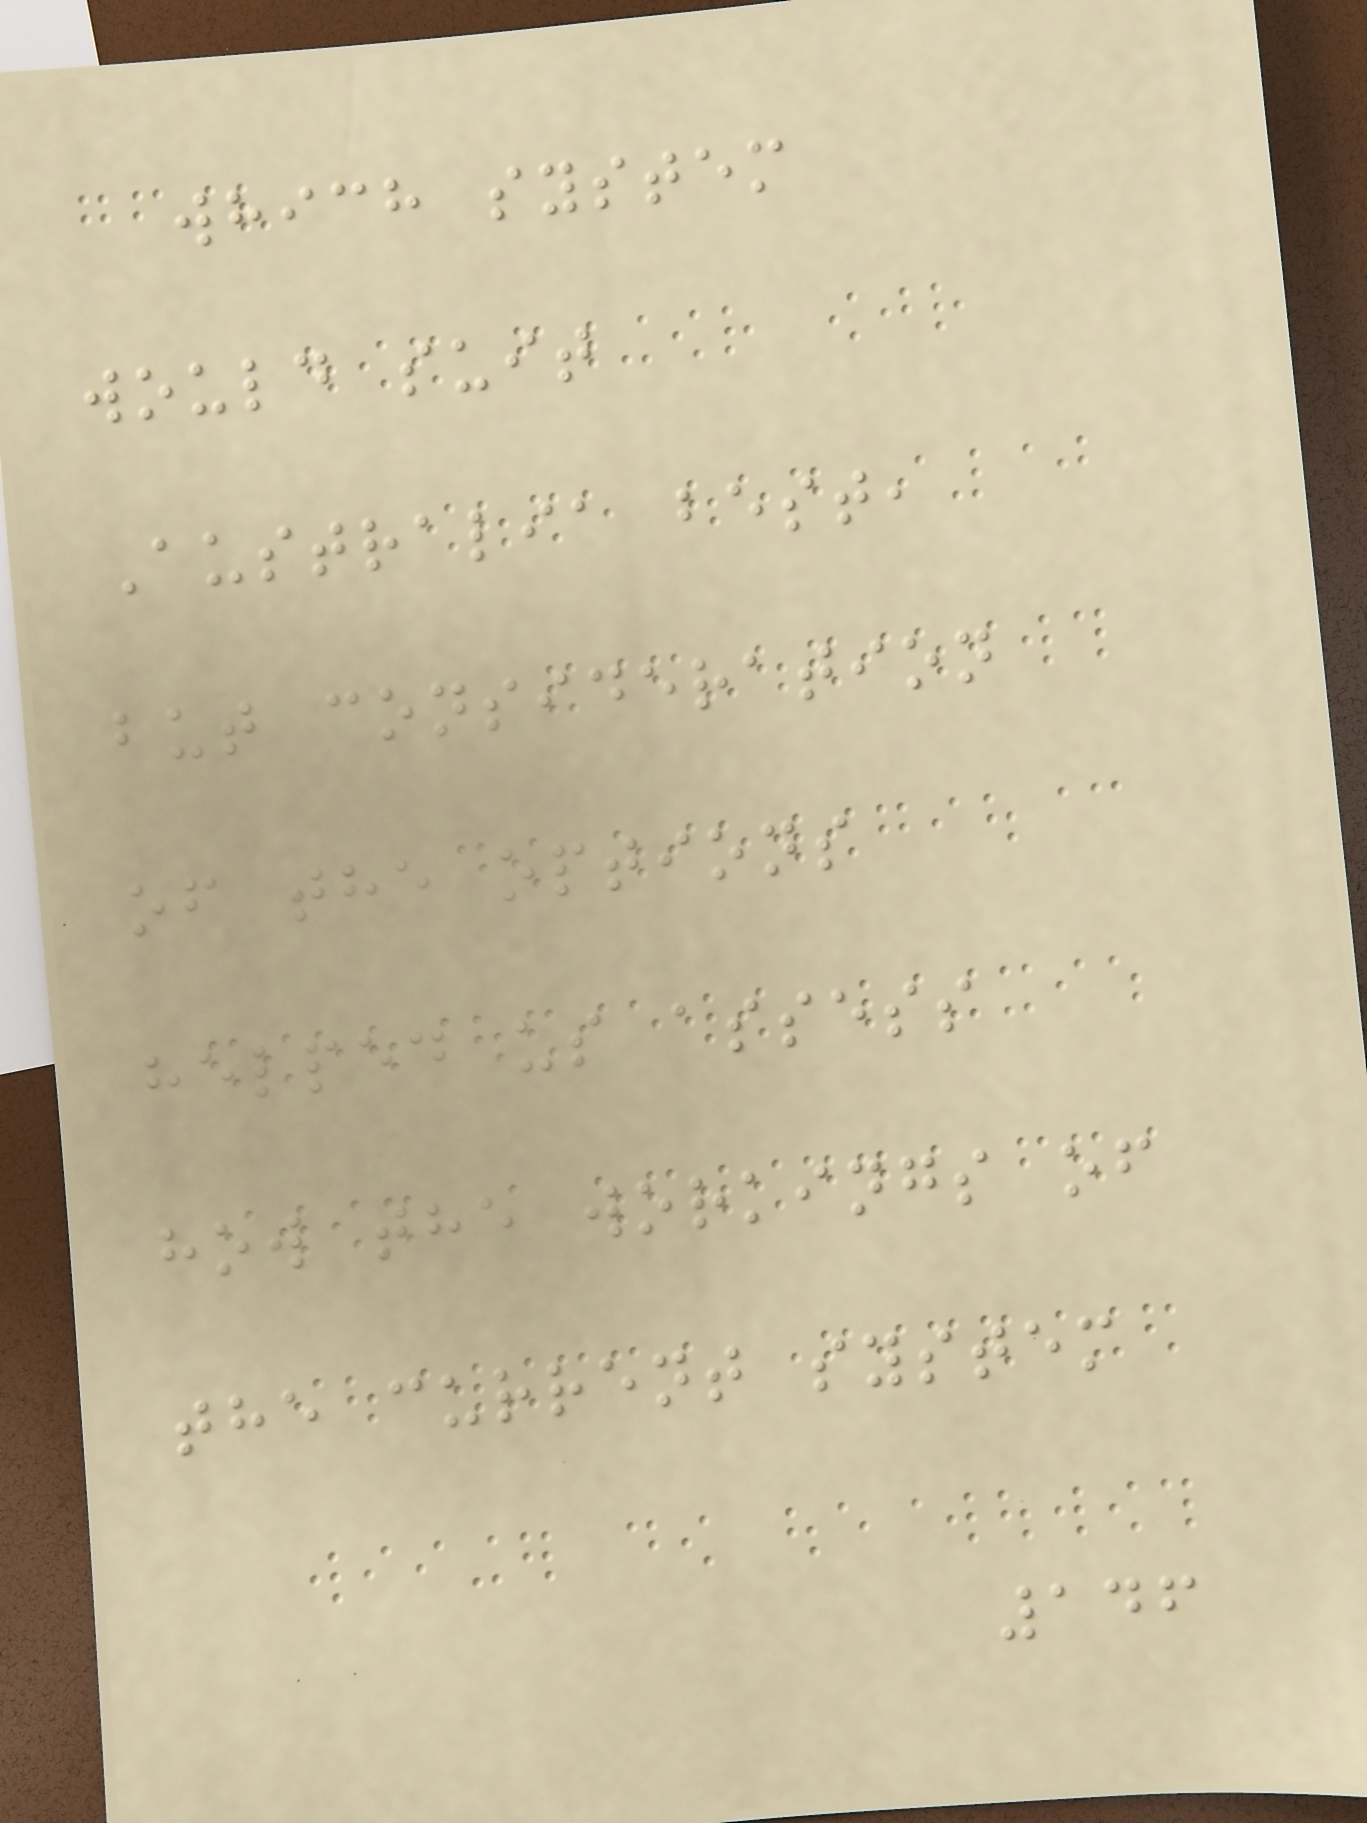which system
would suit
Australia best,
but consideration
of the options
helped us assess
how the workings of
the current system
146
